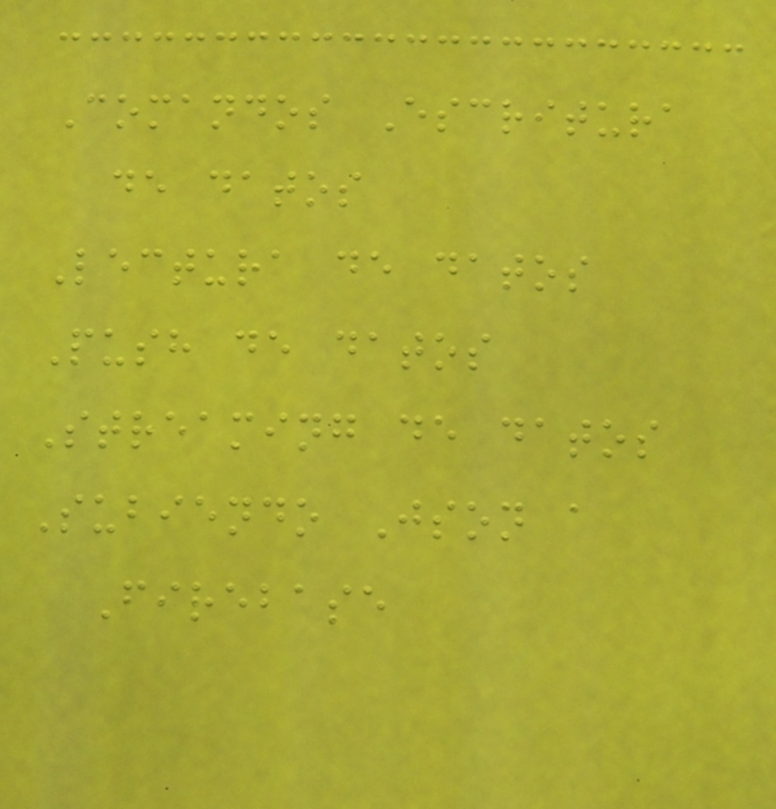Comandos Escritura
de datos
Lectura de datos
Push de datos
Streaming de datos
Subiendo Json a
Firebase
